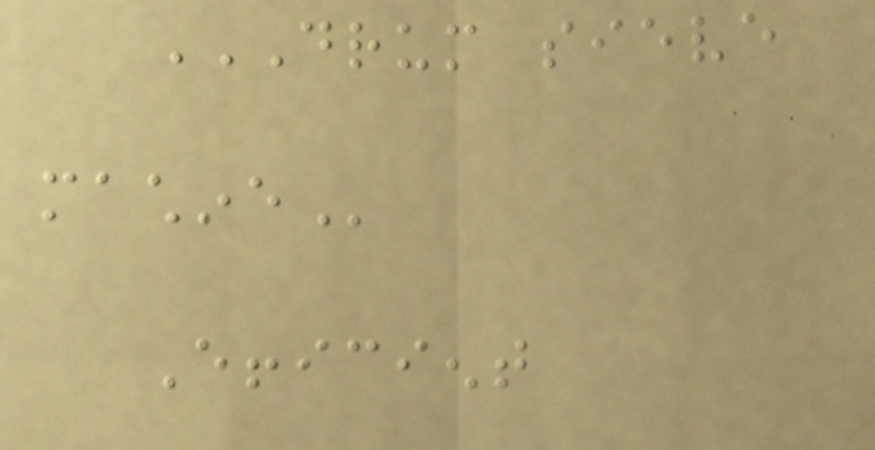DRUM SIEVE
MACHINE
Efficient
